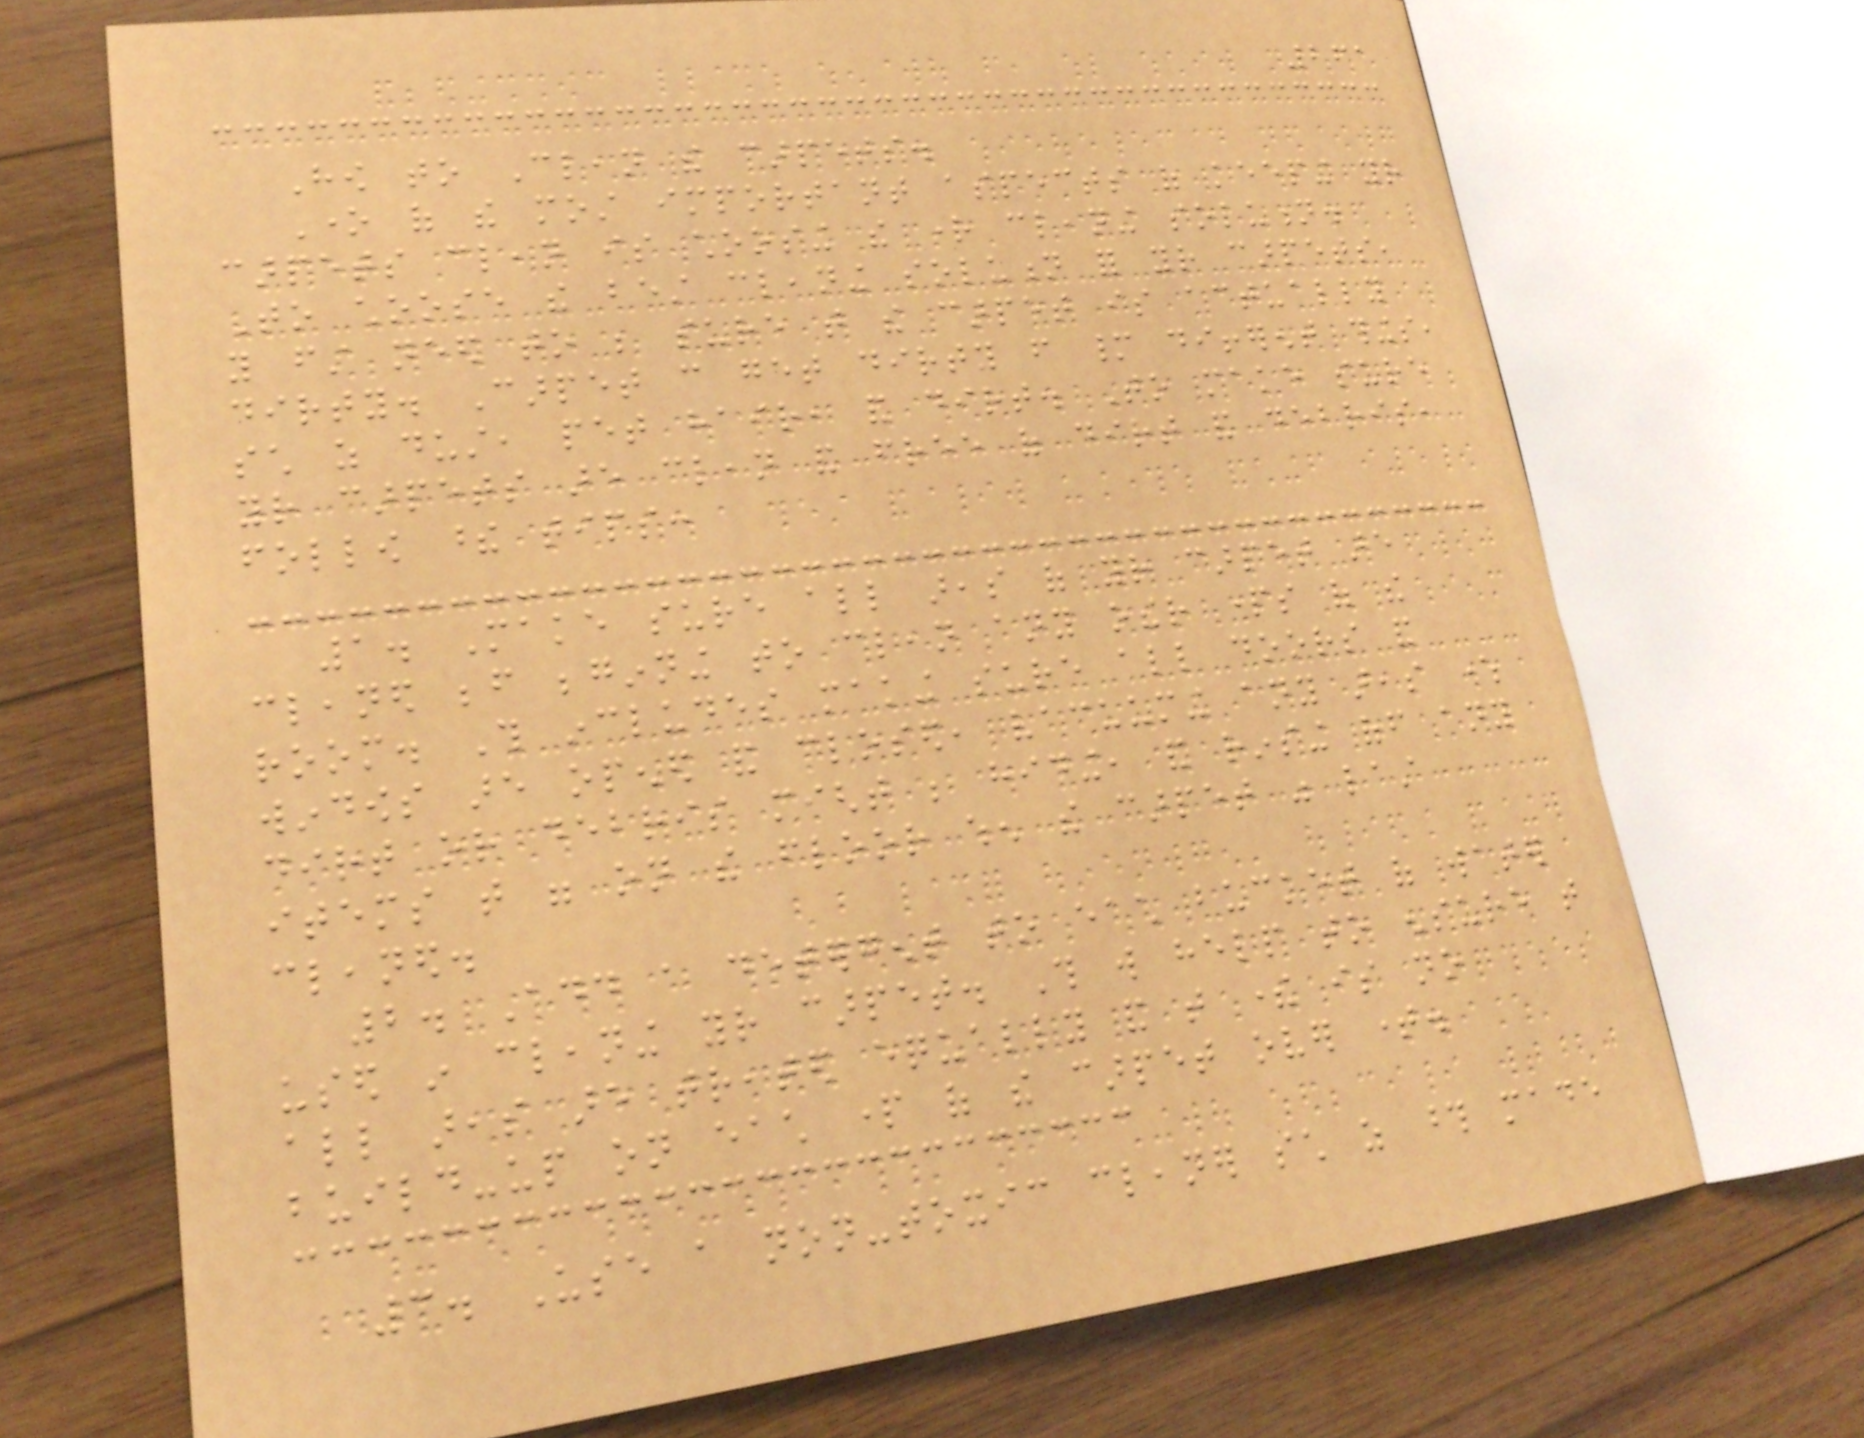261
How to Clean the carpets.
One of the most important aspects of keeping your
carpets clean is choosing the right cleaning solution.
To choose the best cleaning solution for your carpets,
you first need to be sure that the carpet is actually
dirty. Carpet can get dirty from many different things,
such as dust, pet hair, and dirt. To make sure
your carpets are clean and free of dirt and debris,
follow these tips:
1. Make sure all areas of your carpet are
cleaned before beginning to clean any other parts of the
room. This includes making sure all doors and
windows are opened and closed, vacuuming any areas where
dirt or debris might be hiding, and rinsing off any
items that were on the floor when the carpet was last
cleaned.
2. Add a detergent to each bucket of water
used in cleaning your carpet. This will help to ensure that
all areas are treated equally and that there is no
build-up on each part of the carpet over time.
3. Use a non-toxic cleaner such as those made
